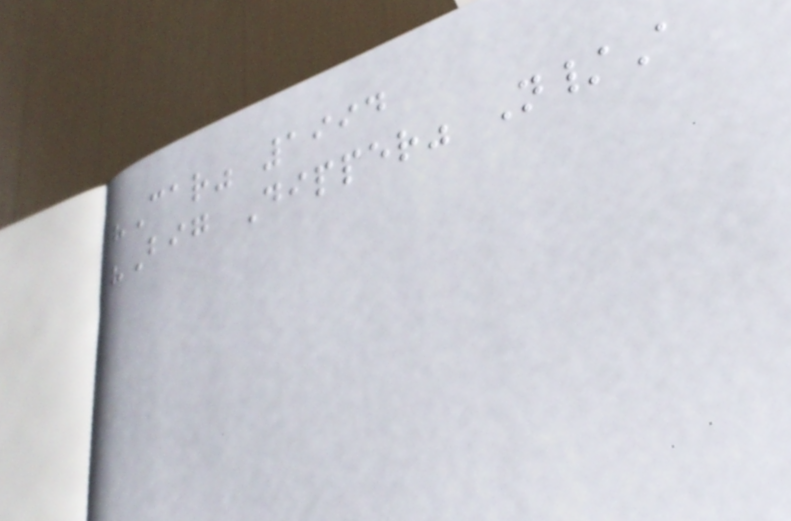"Car" 1994
"Big Dipper" N/A
